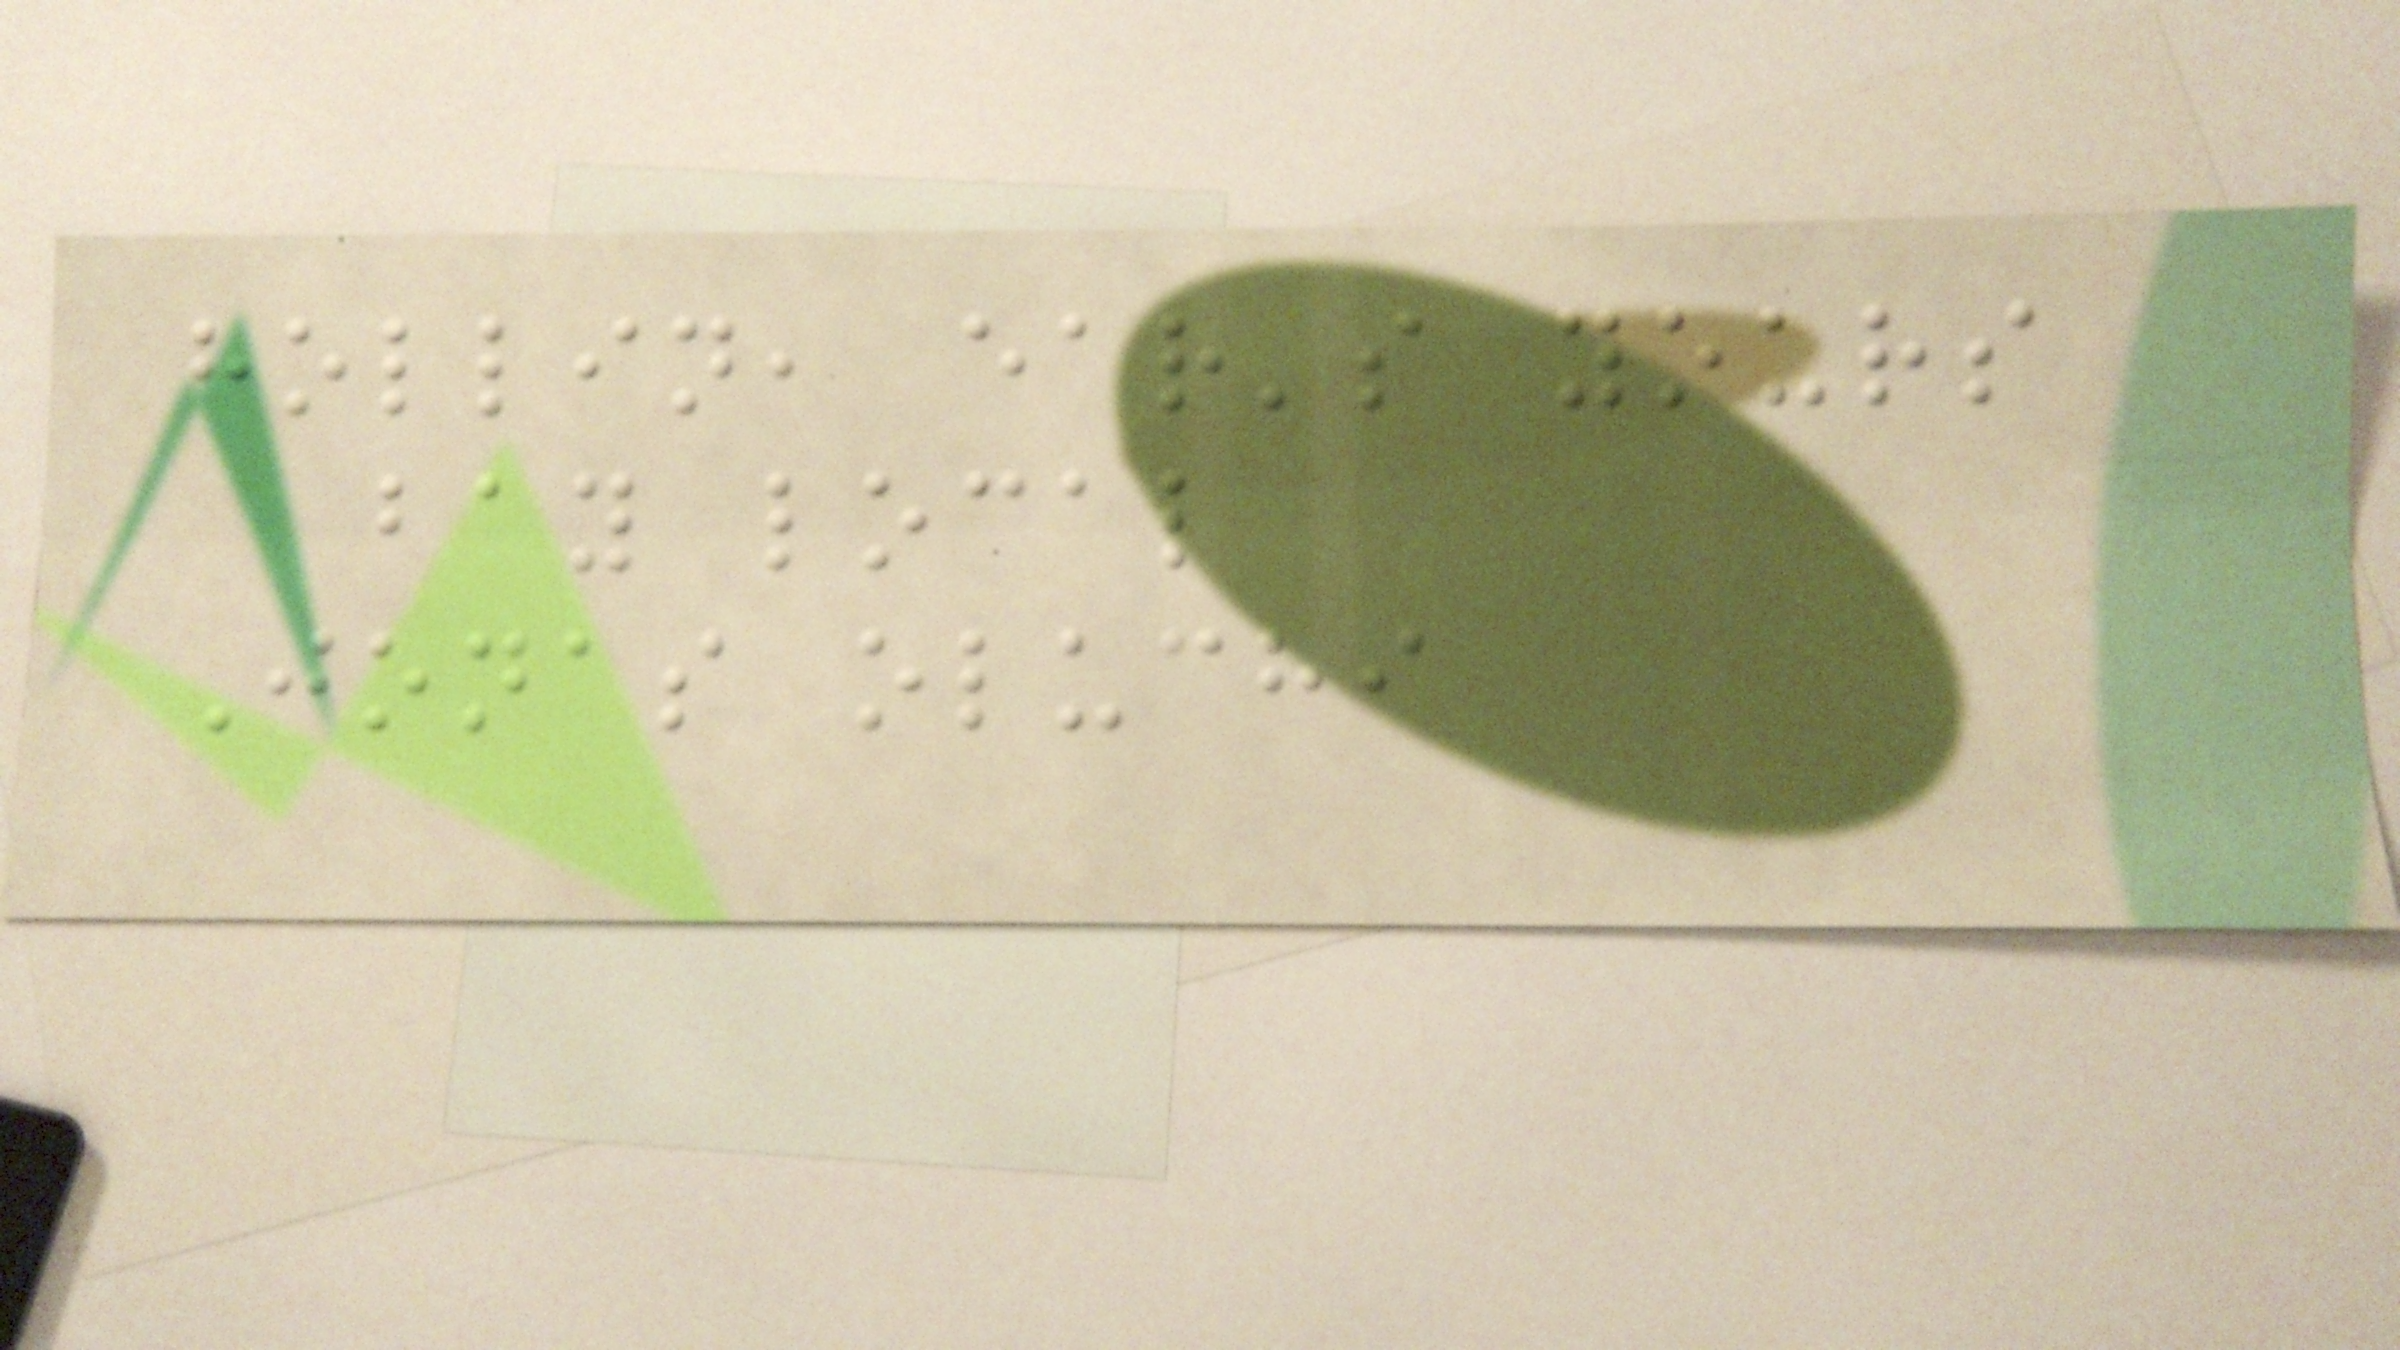hollin, ear's yours
bay local
Jonas oluchi
